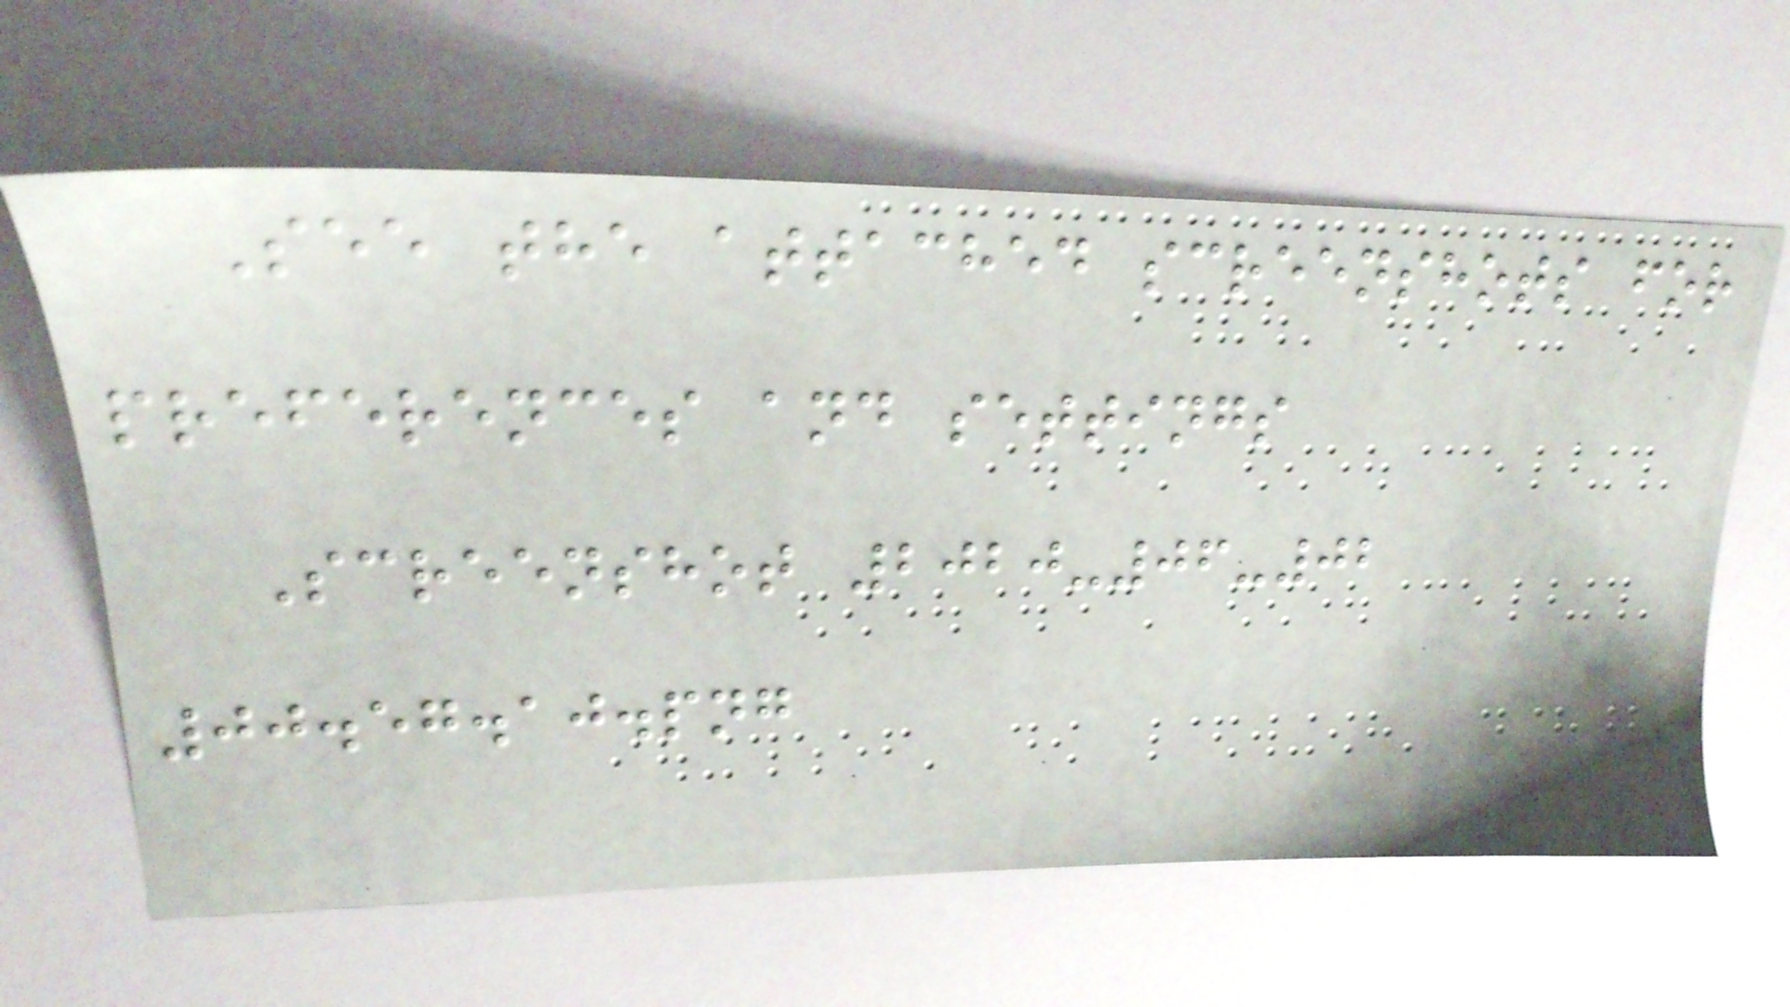See the attached screenshots for
preferences and settings
Screenshot 2020-06-02
00.57.10.png
